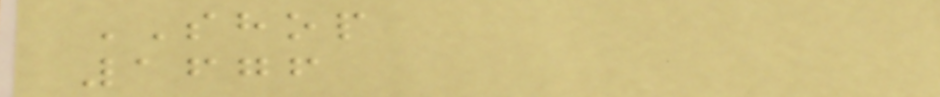SHOP
1676
